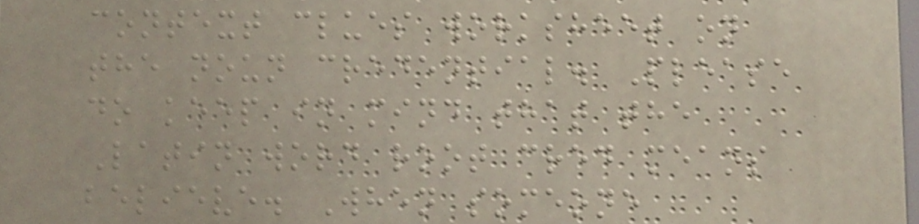context clues worksheet on
the noun credential. Please
do keep in mind that the
Latin word root cred means
believe. When someone
